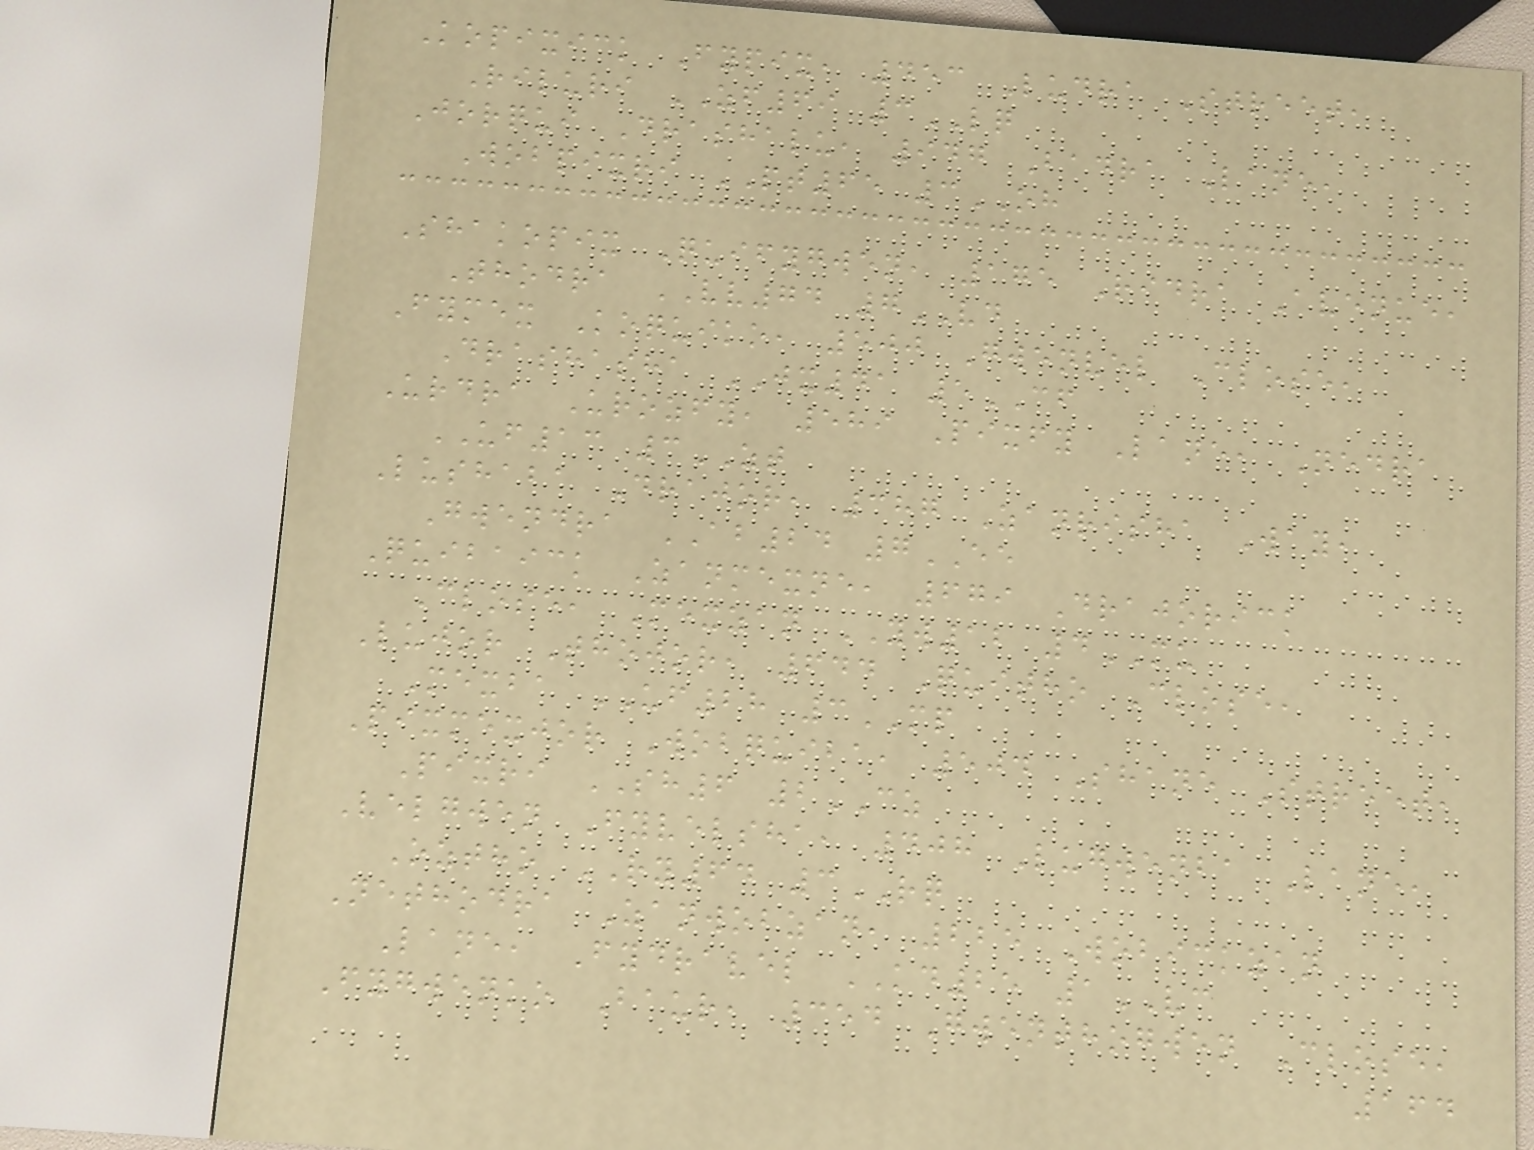Kopixick Fypix, 453 Ludra Street,
Riluri ZF69 3LQ
Jorqui Drashalu, 947 Badra Lane,
Wobpixri PT65 3OH
Shakopix Quifygwen, 175 Ridra Avenue,
Thodra VV74 7VD
Fymex Koquiko, 500 Gwenvel Close,
Drashasha JX41 5CF
Urdra Urozfy, 589 Pixfy Lane, Nedra
UF13 3ZT
Lushaba Drajor, 387 Zanrisha Way,
Gwendra AB24 7EE
Quibaick Zanmexne, 679 Drajorick
Close, Mexzan YW12 4MU
Lujor Thojor, 644 Quitho Close,
Mexba UF28 3MP
Pixmexjor Wobquiba, 504 Shane Street,
Pixri SH6 2CZ
Velgwen Fyvelsha, 408 Lugwenba Lane,
Oztho RY64 3RQ
Nethodra Zanwobzan, 225 Wobickzan
Lane, Fydravel KD25 1VC
Fygwenko Baur, 354 Gwenthogwen Close,
164
